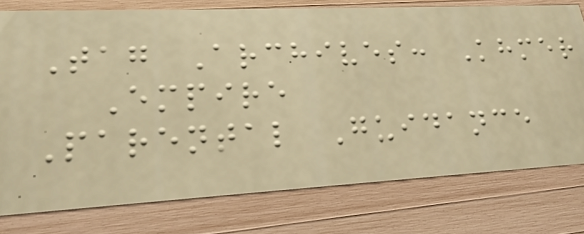Tag Archives: Khmer
Empire
Parental Guidance
